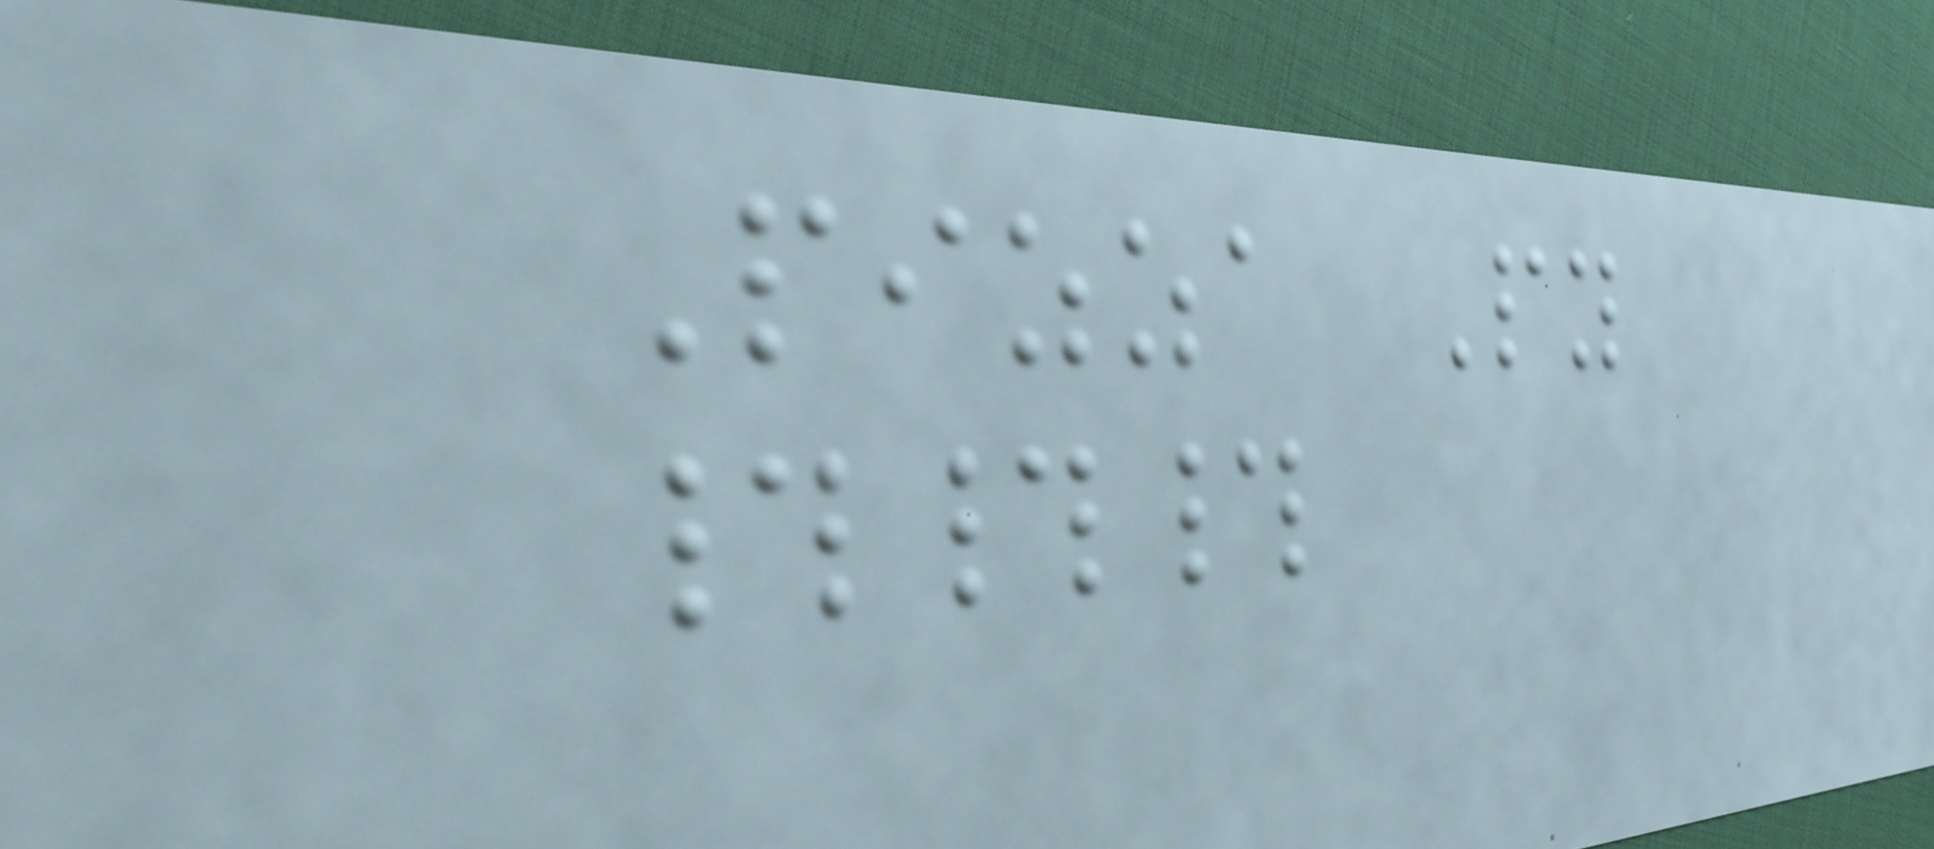Pizza Py
###
